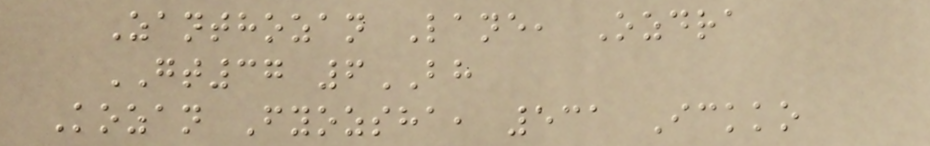Zanthozan Lane, Ozdra
GT37 6BH
Kozan Fyozsha, 531 Ickko
